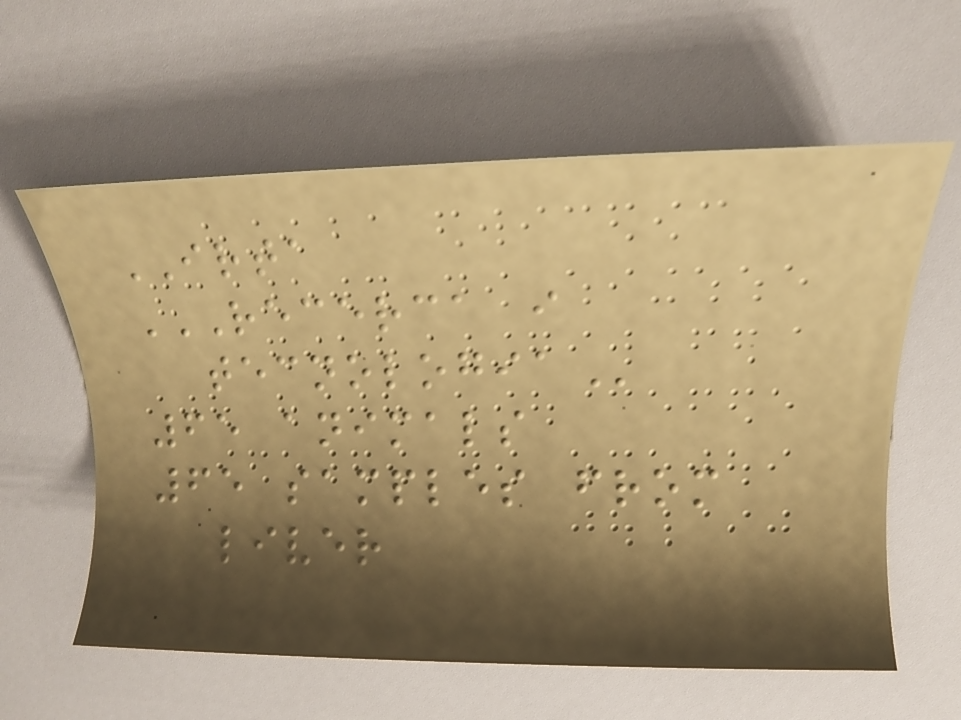IRTA
RECERCA I
TECNOLOGIA
65 animals
65 samples from
liver
